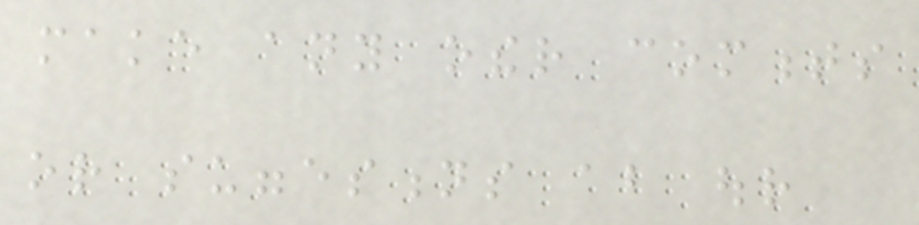make any other comments
or suggestions about our
